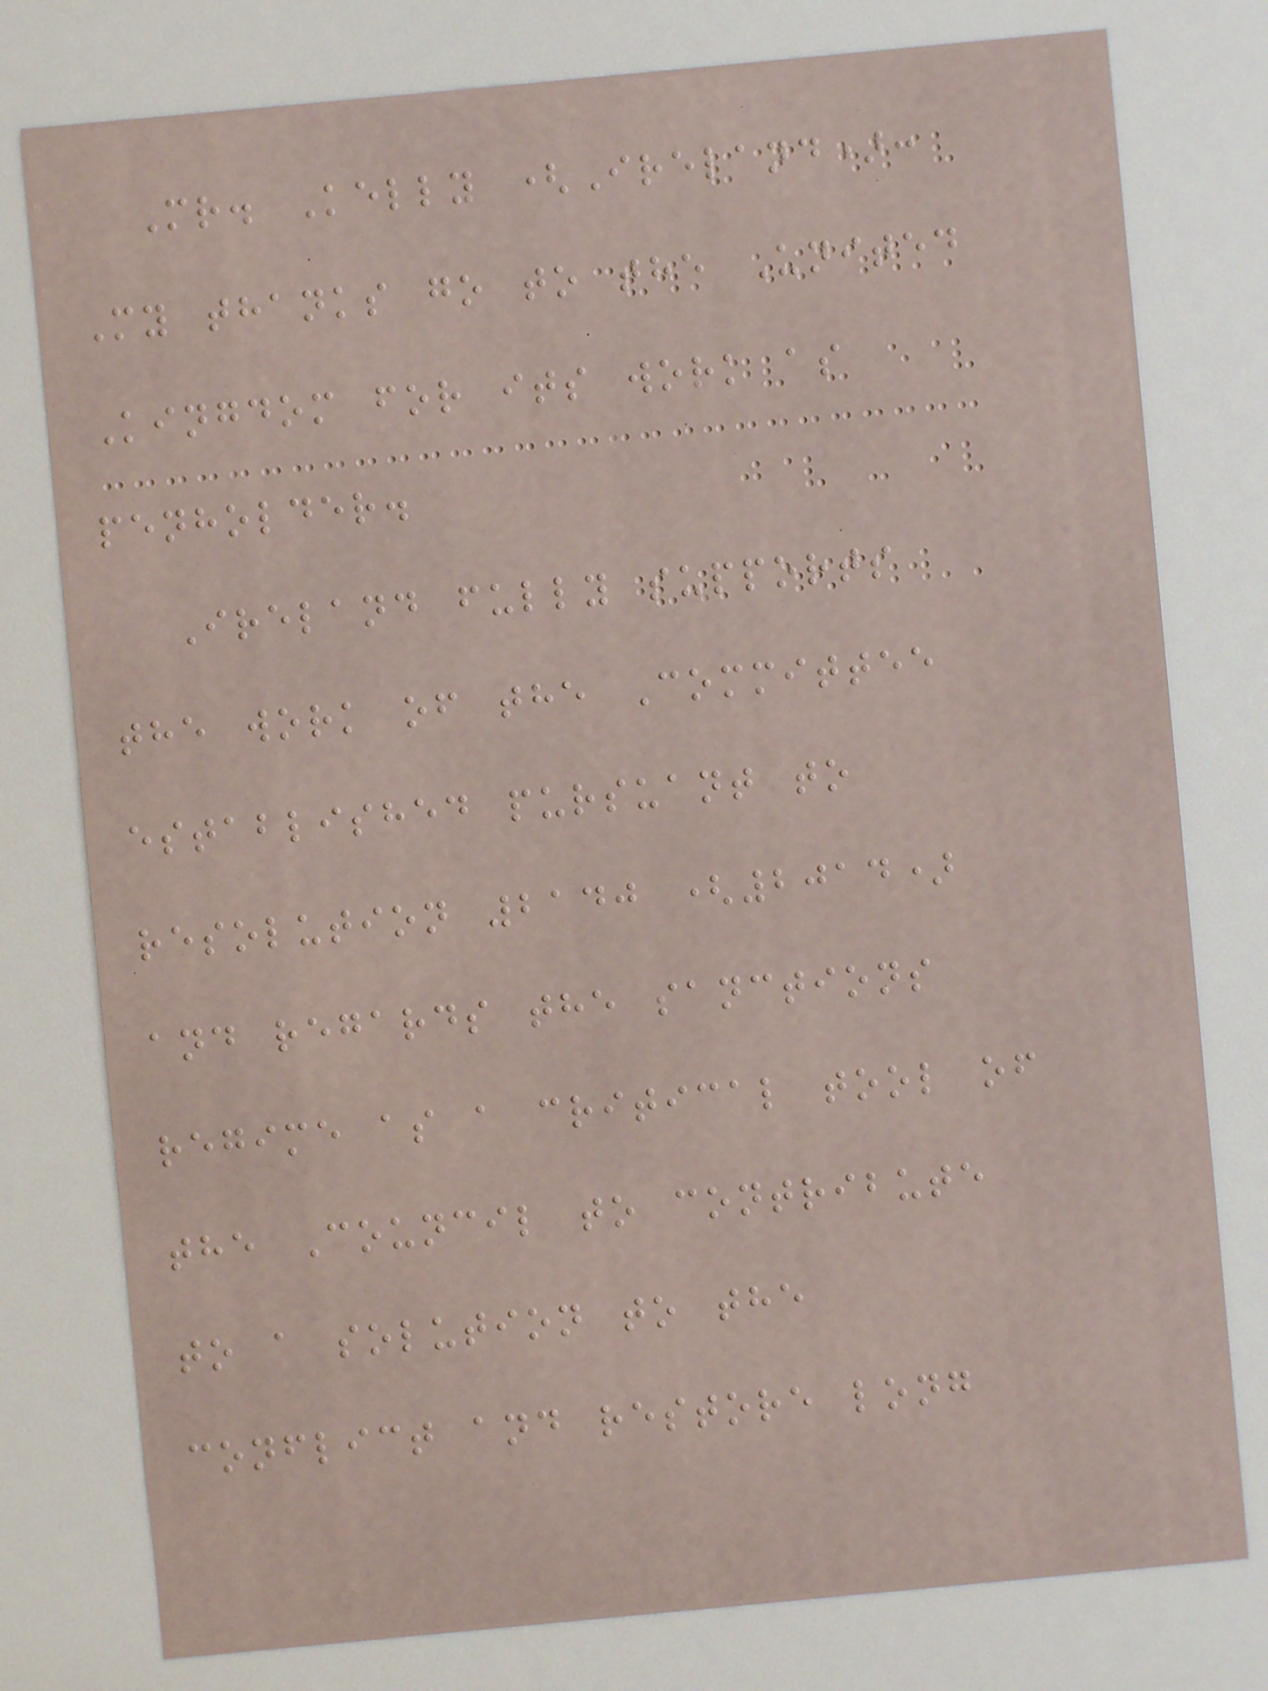Mr. Kelly (Ireland):
My thanks go to the United
Kingdom for its work as
penholder.
Ireland fully supports
the work of the Committee
established pursuant to
resolution 2140 (2014)
and regards the sanctions
regime as a critical tool of
the Council to contribute
to a solution to the
conflict and restore long
